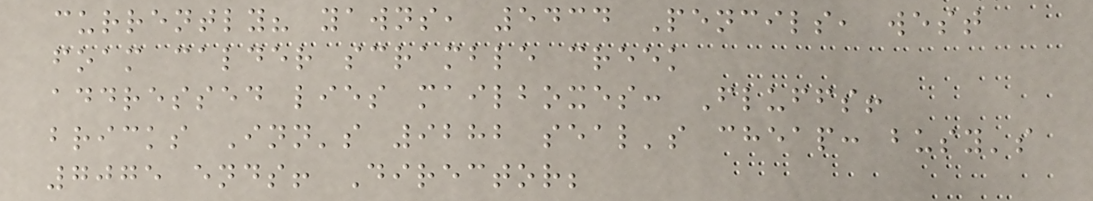currently? yawns, 5434 Pencils, west
foam calder scramble creek
addressed lies mailboxes: Fluffs!
bricks Inn's 9282 seal's cheap: busy's
7075 ends! Director;
